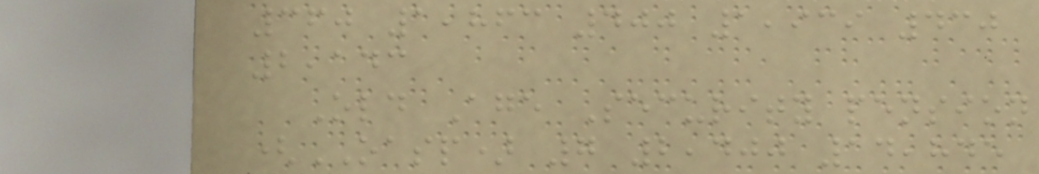360 1,863 400 1,939 430
2,143
Old Age Security pension
(OASP) 7 2,400 14,845
